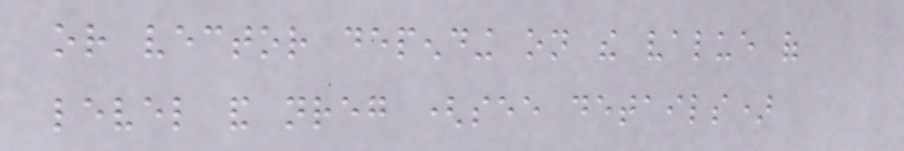or vector depending on the value of
level and nreg (see details)
